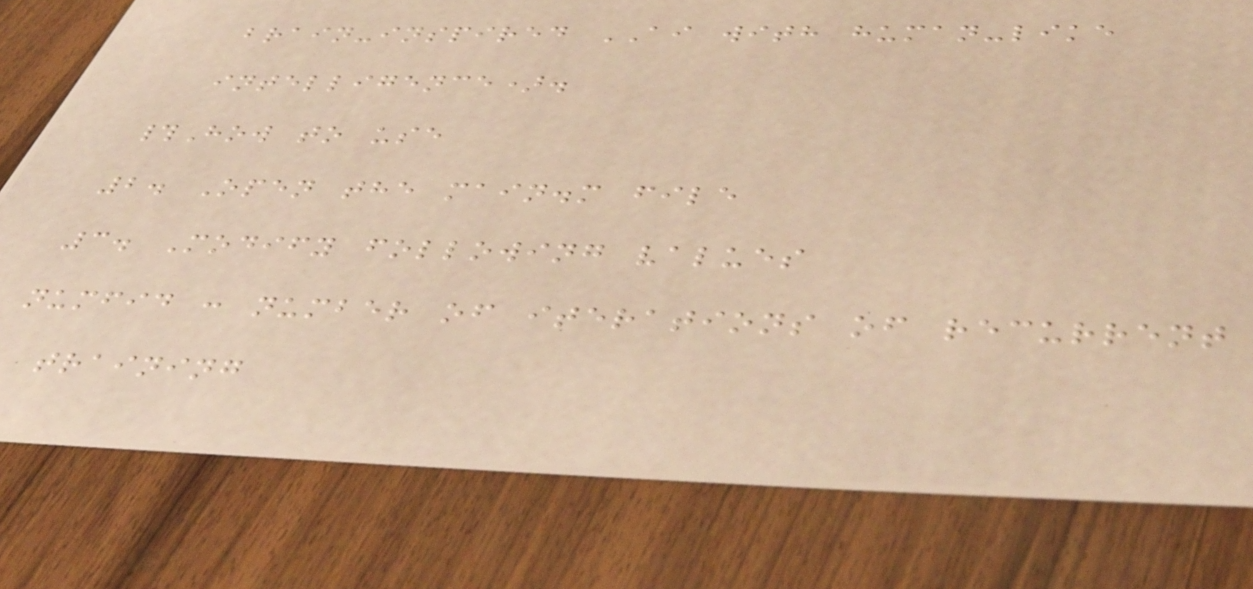brain-inspired AI with human-like
intelligence).
#How to use
2. Open the main.m file
3. Modify following values
numfid : number of iterations of recurrent
training
